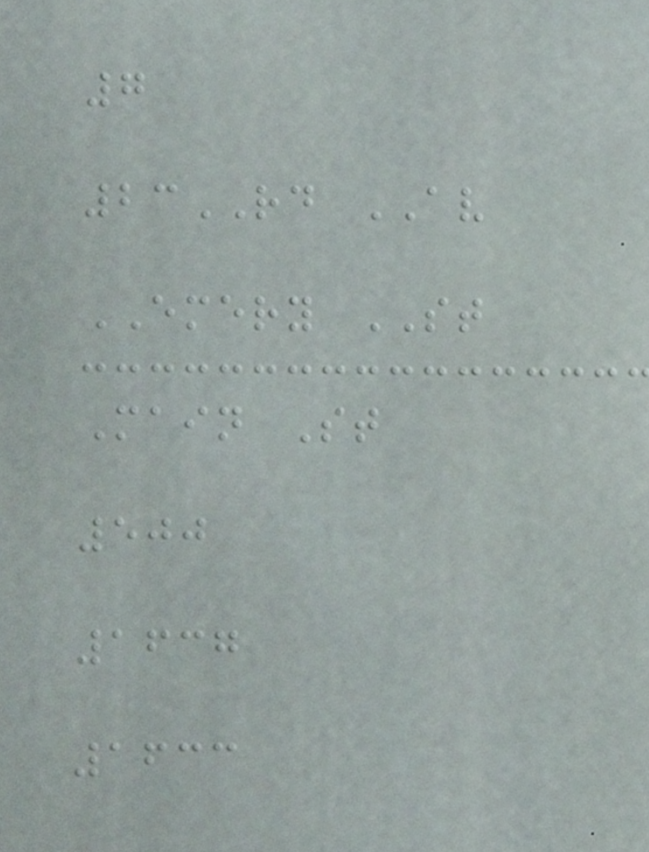7
23RD AV
EMERY ST
Main St
500
1637
1633
